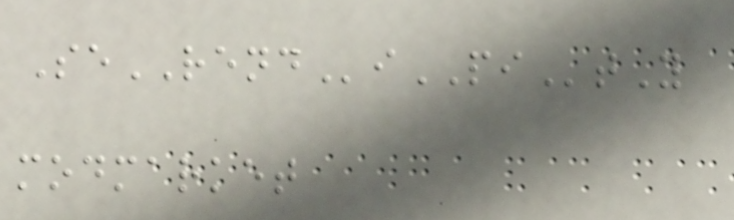SeRENDiPItY
modmarket
